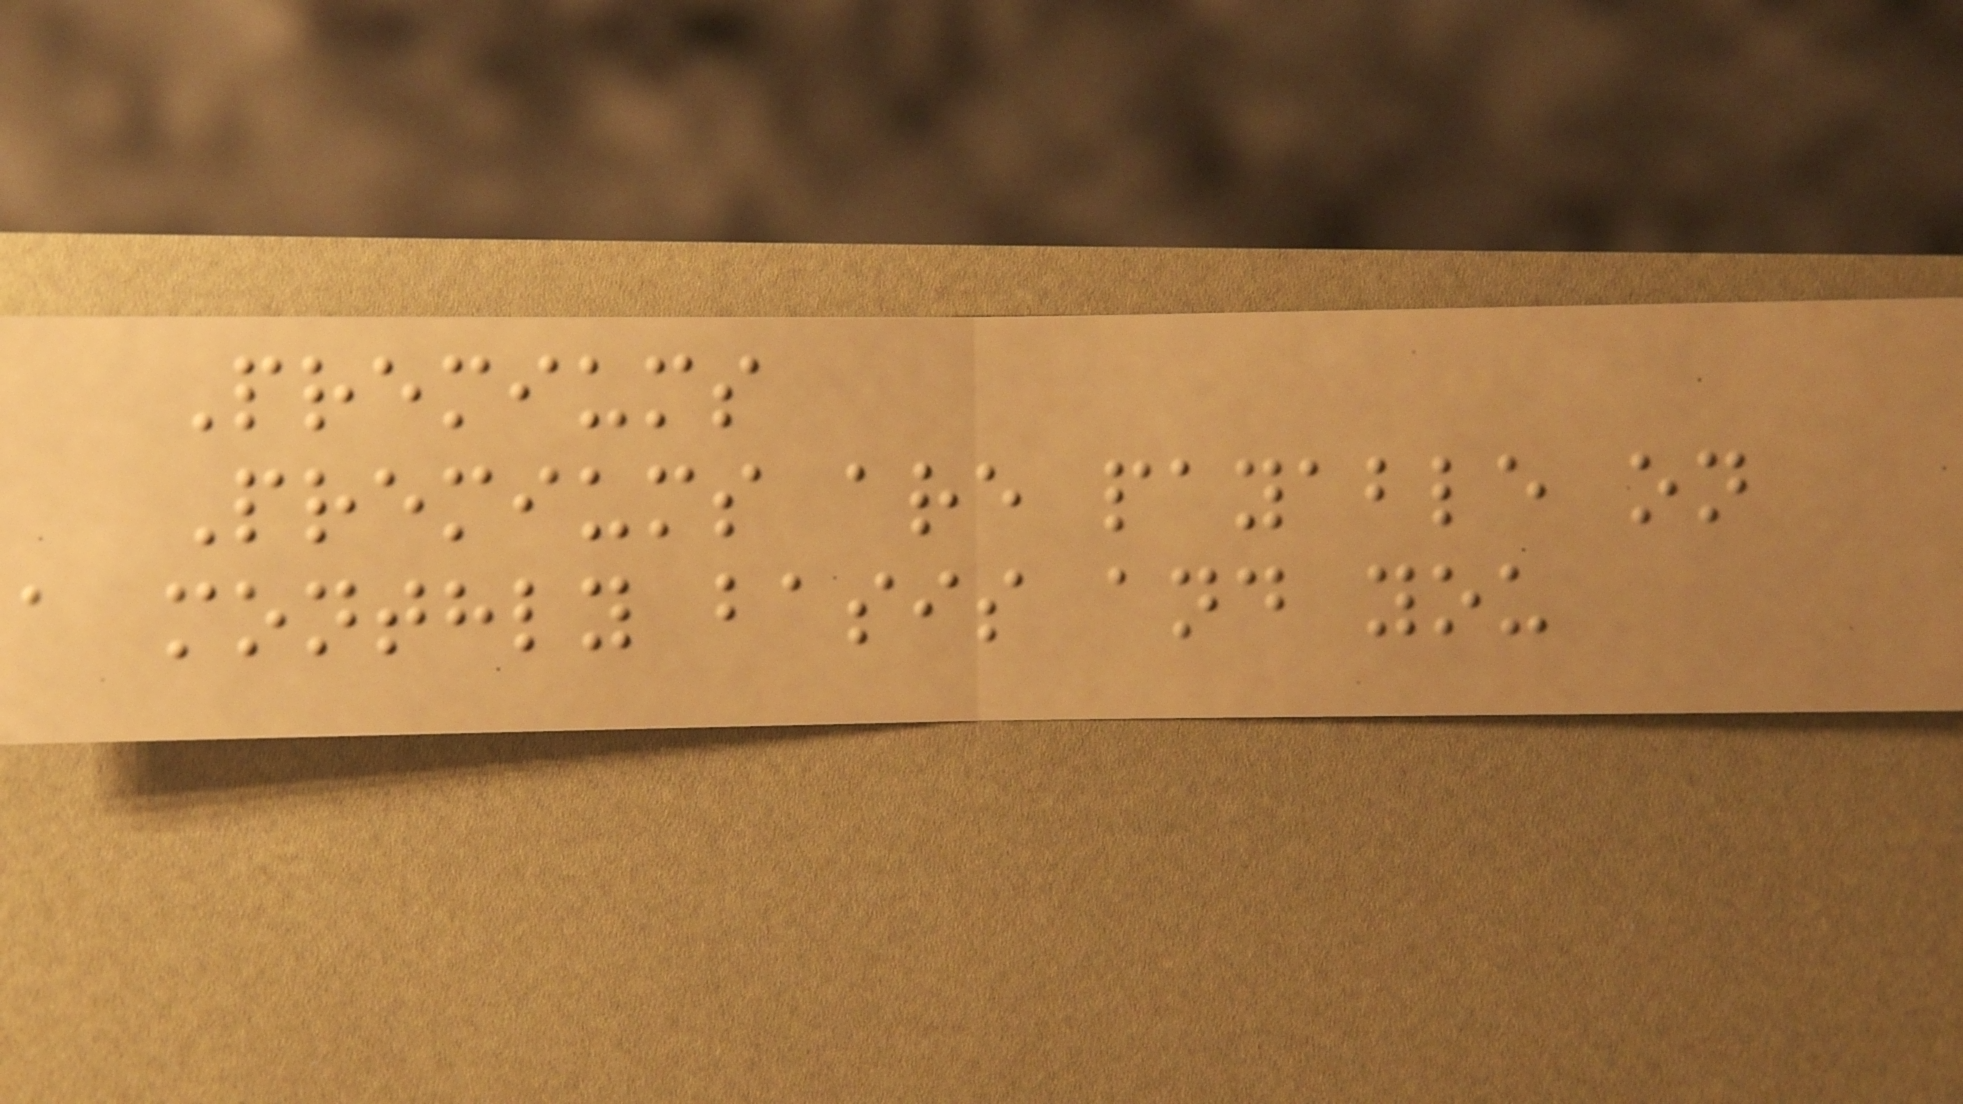Premiums
Premiums are payable on
a monthly basis and you
